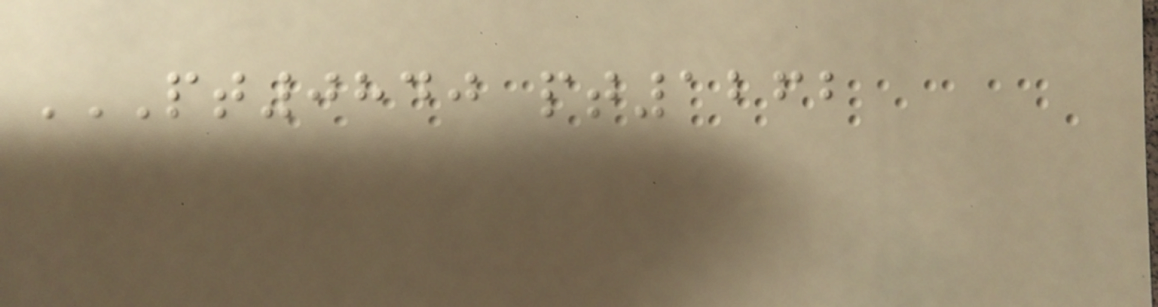PT0840 PT1262
